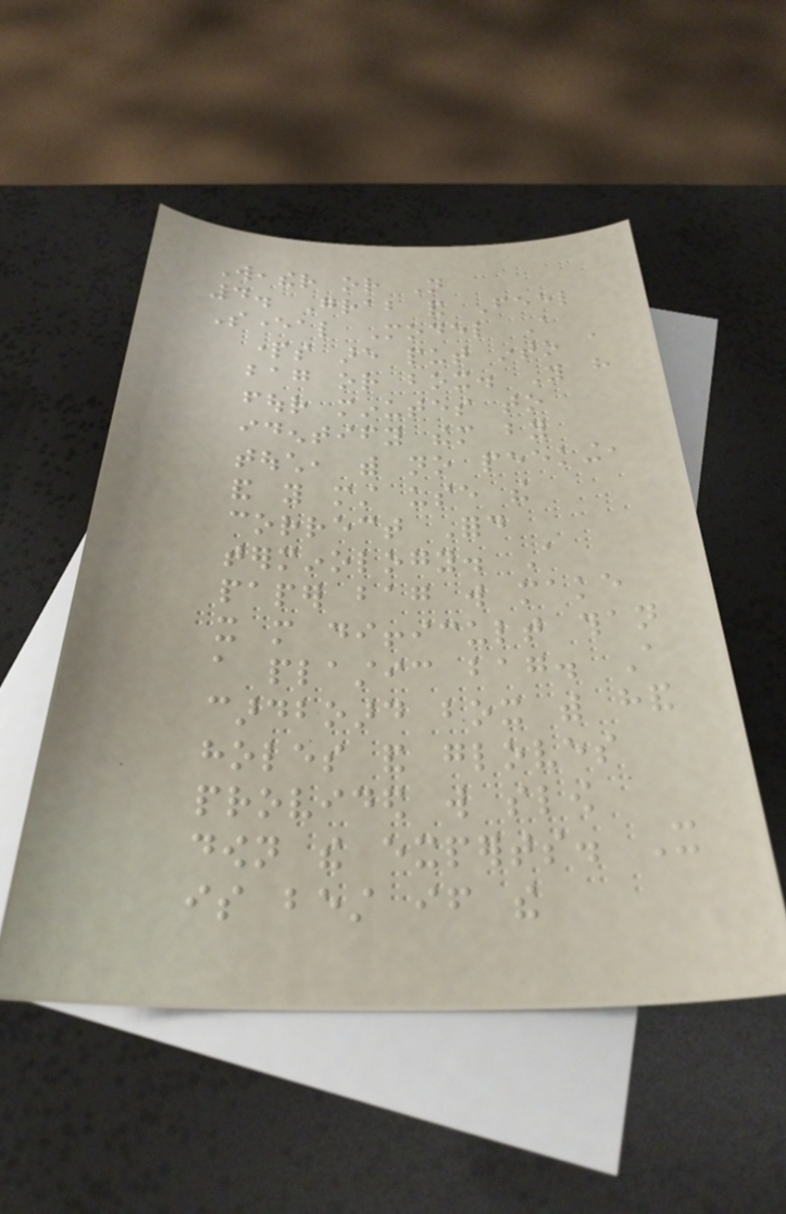Weather or Not
4. Grab and Feel
Several Model A
parts are put into a
bag or box. You have
four minutes to
identify them by
touch, with no peeking,
and you must use the
correct Ford
terminology. A
paper bag will make
it more difficult than
a plastic bag. A
cardboard box with hand
holes and gloves
provided will slow
down the experts. It
is best if the
